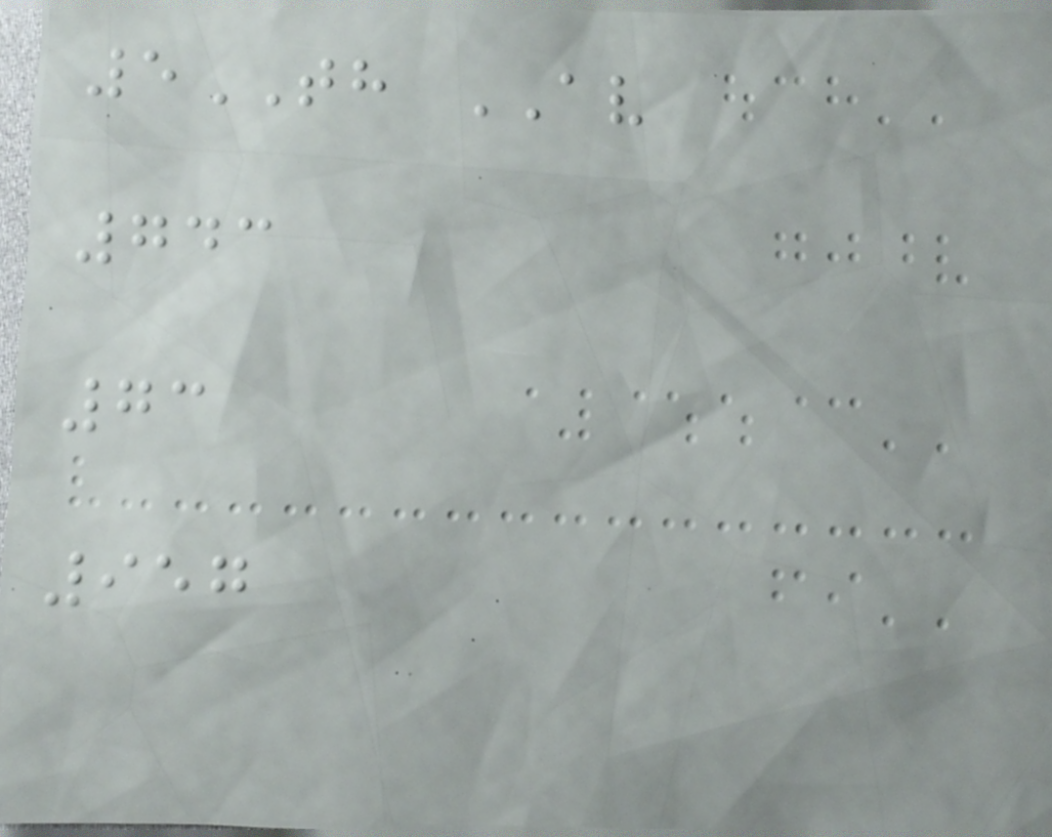5TH AV
743
73
957
